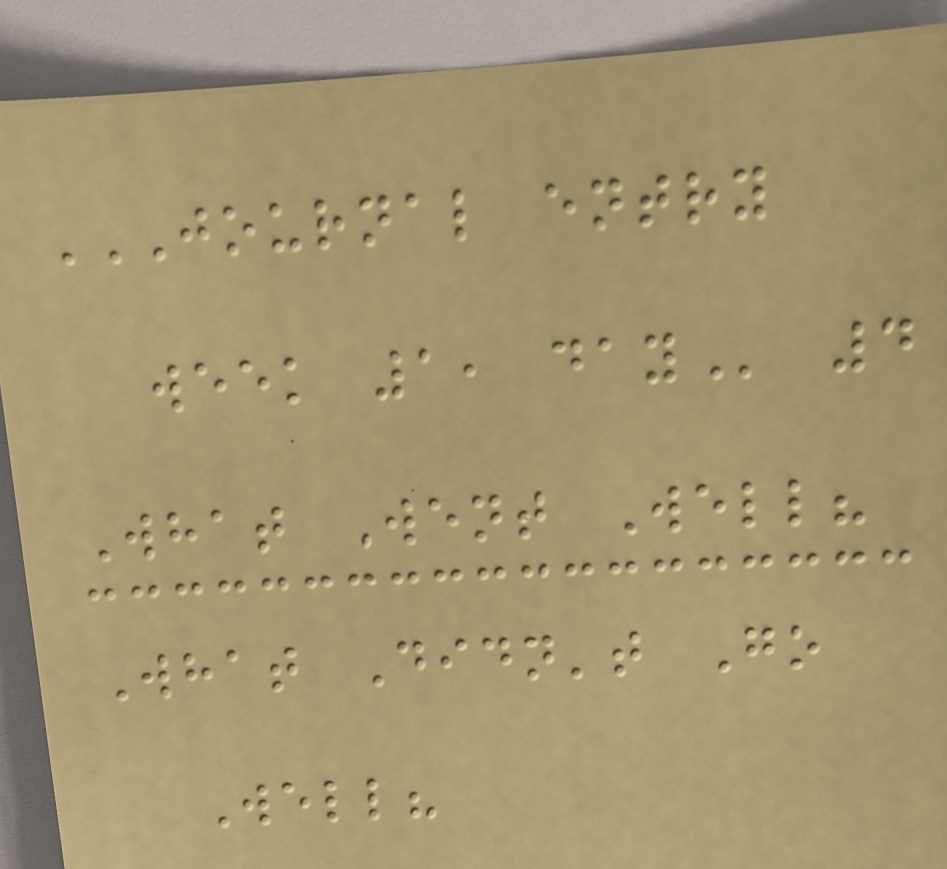JOURNAL ENTRY
WEEK 1, DAY 4
What Went Well?
What Didn't Go
Well?
